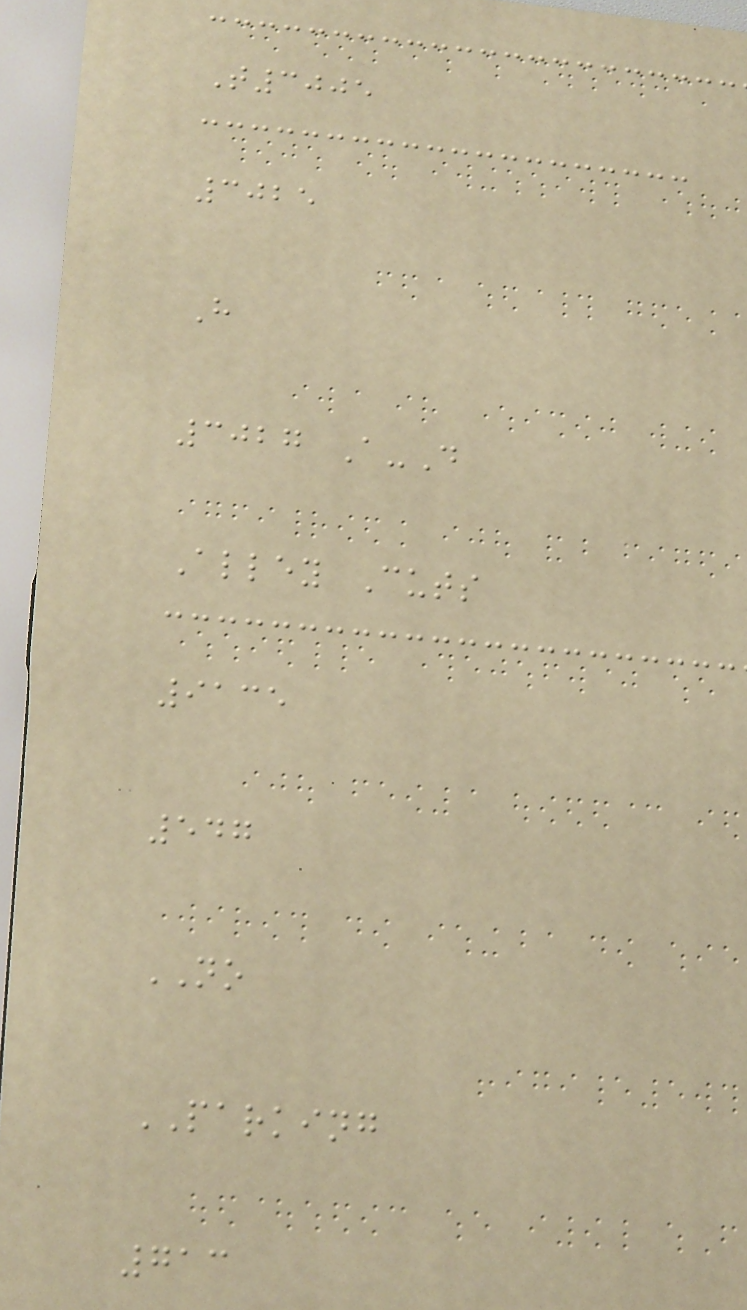T3005
3025
H
3027 A-D
Alley Cuts
9135
547
NO
PARKING
713
